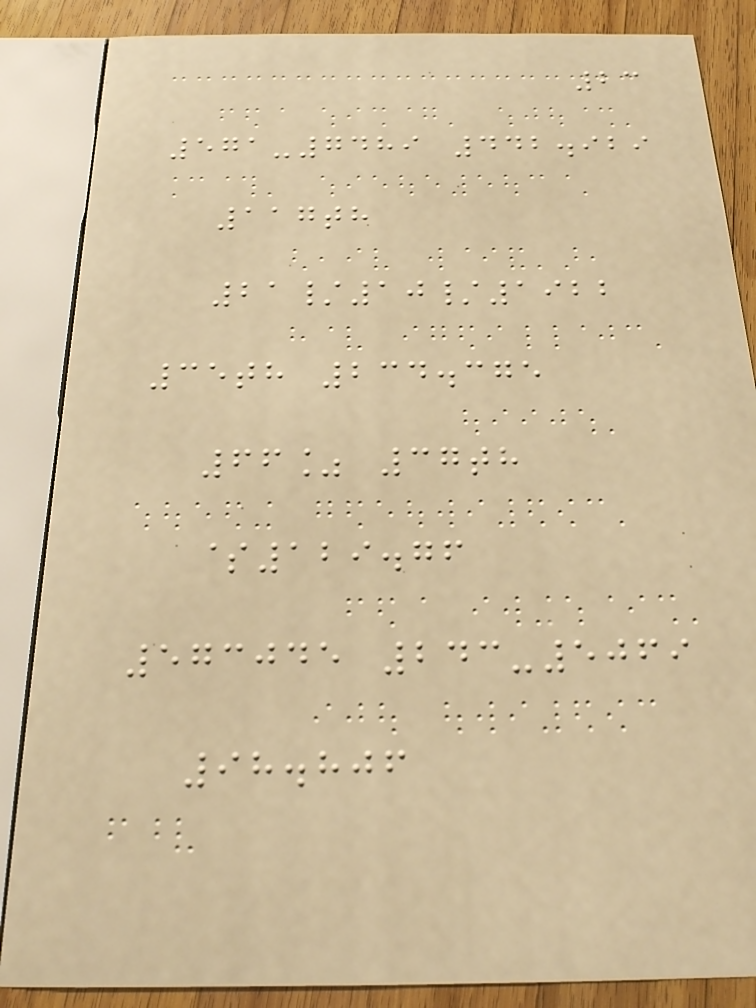23
571-7489 442.929
117th
21/10/1922
35th 234.375
66% 37th
$129.76
573045 243-5069
98.806
